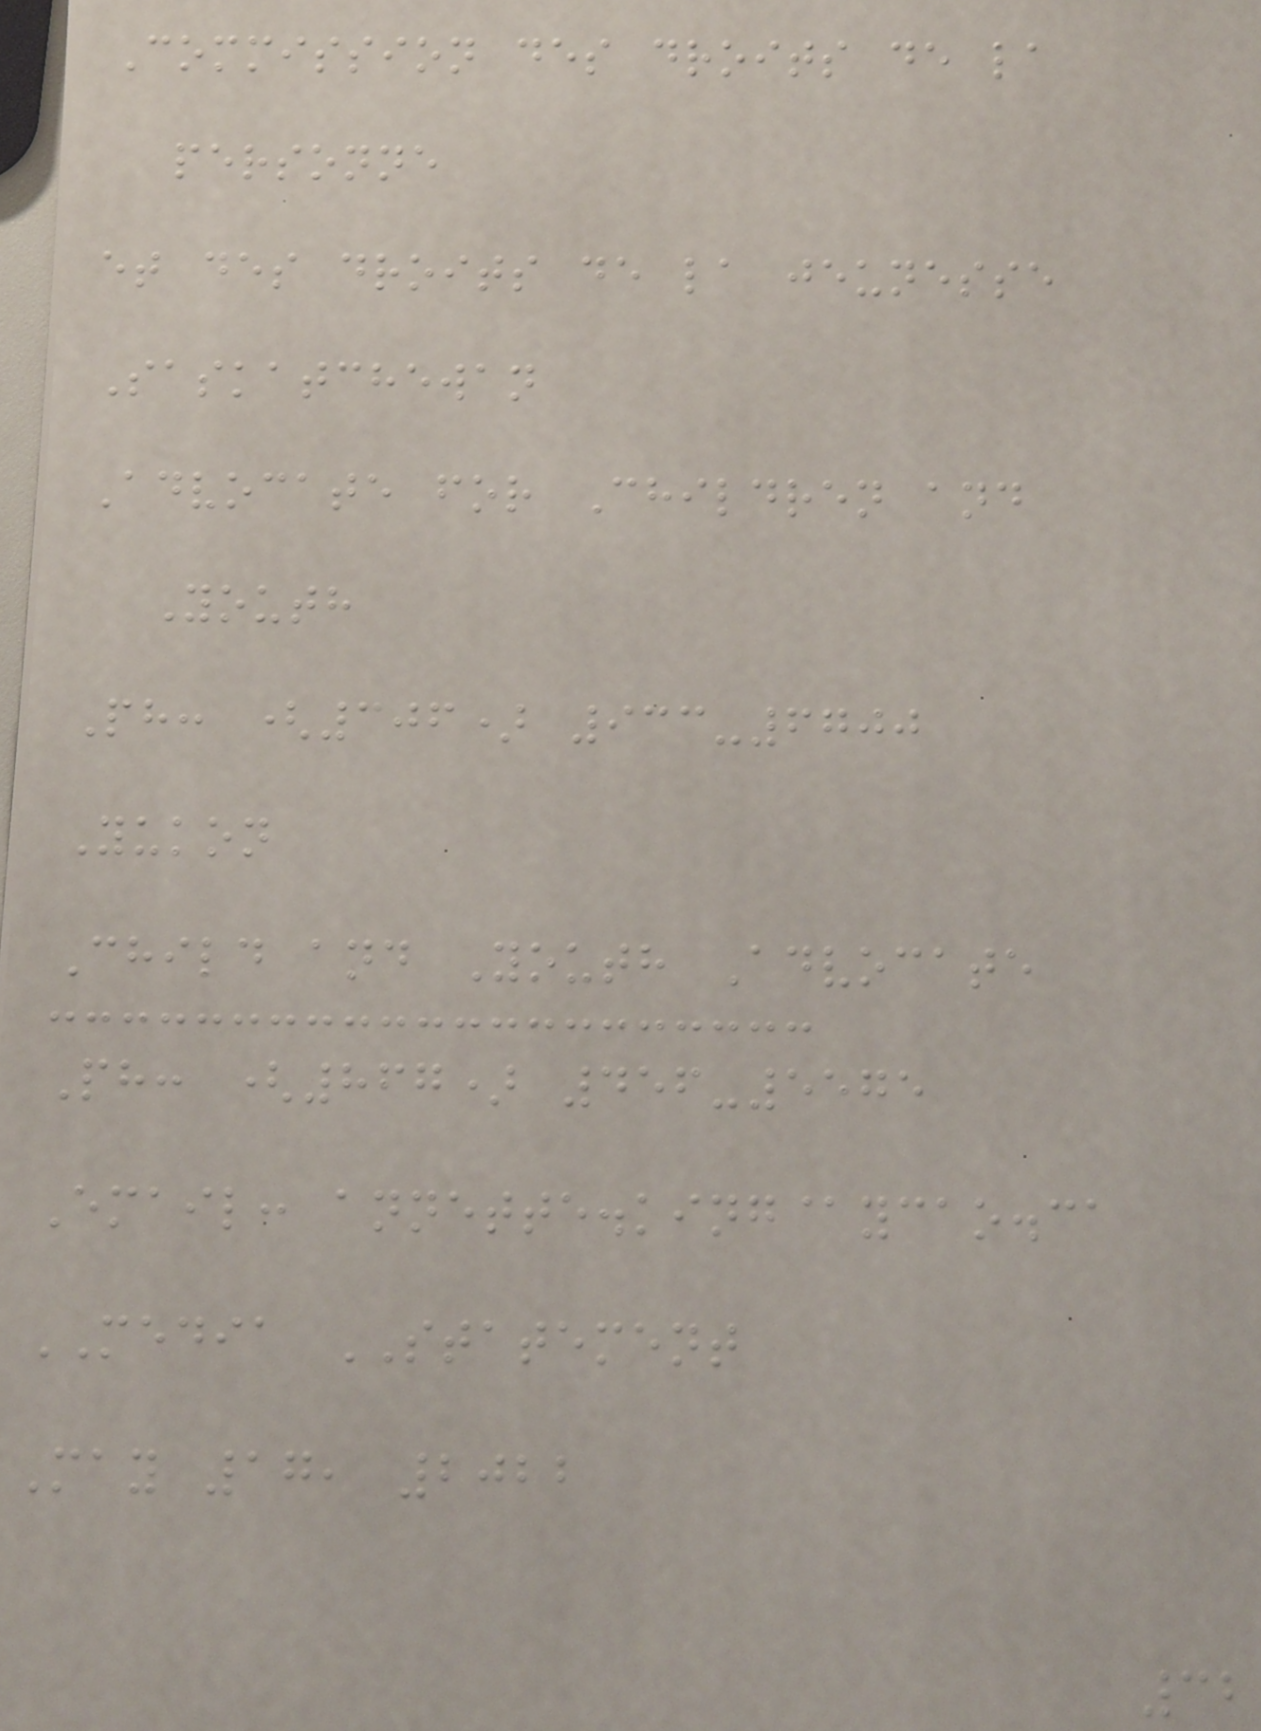Commission des droits de la
personne
et des droits de la jeunesse
Saskatchewan
Advocate for Children and
Youth
Ph: (306) 933-6700
Yukon
Child and Youth Advocate
Ph: (867) 456-5575
Email: annette.king@ycao.ca
MEDIA STATEMENT
May 17, 2022
32
